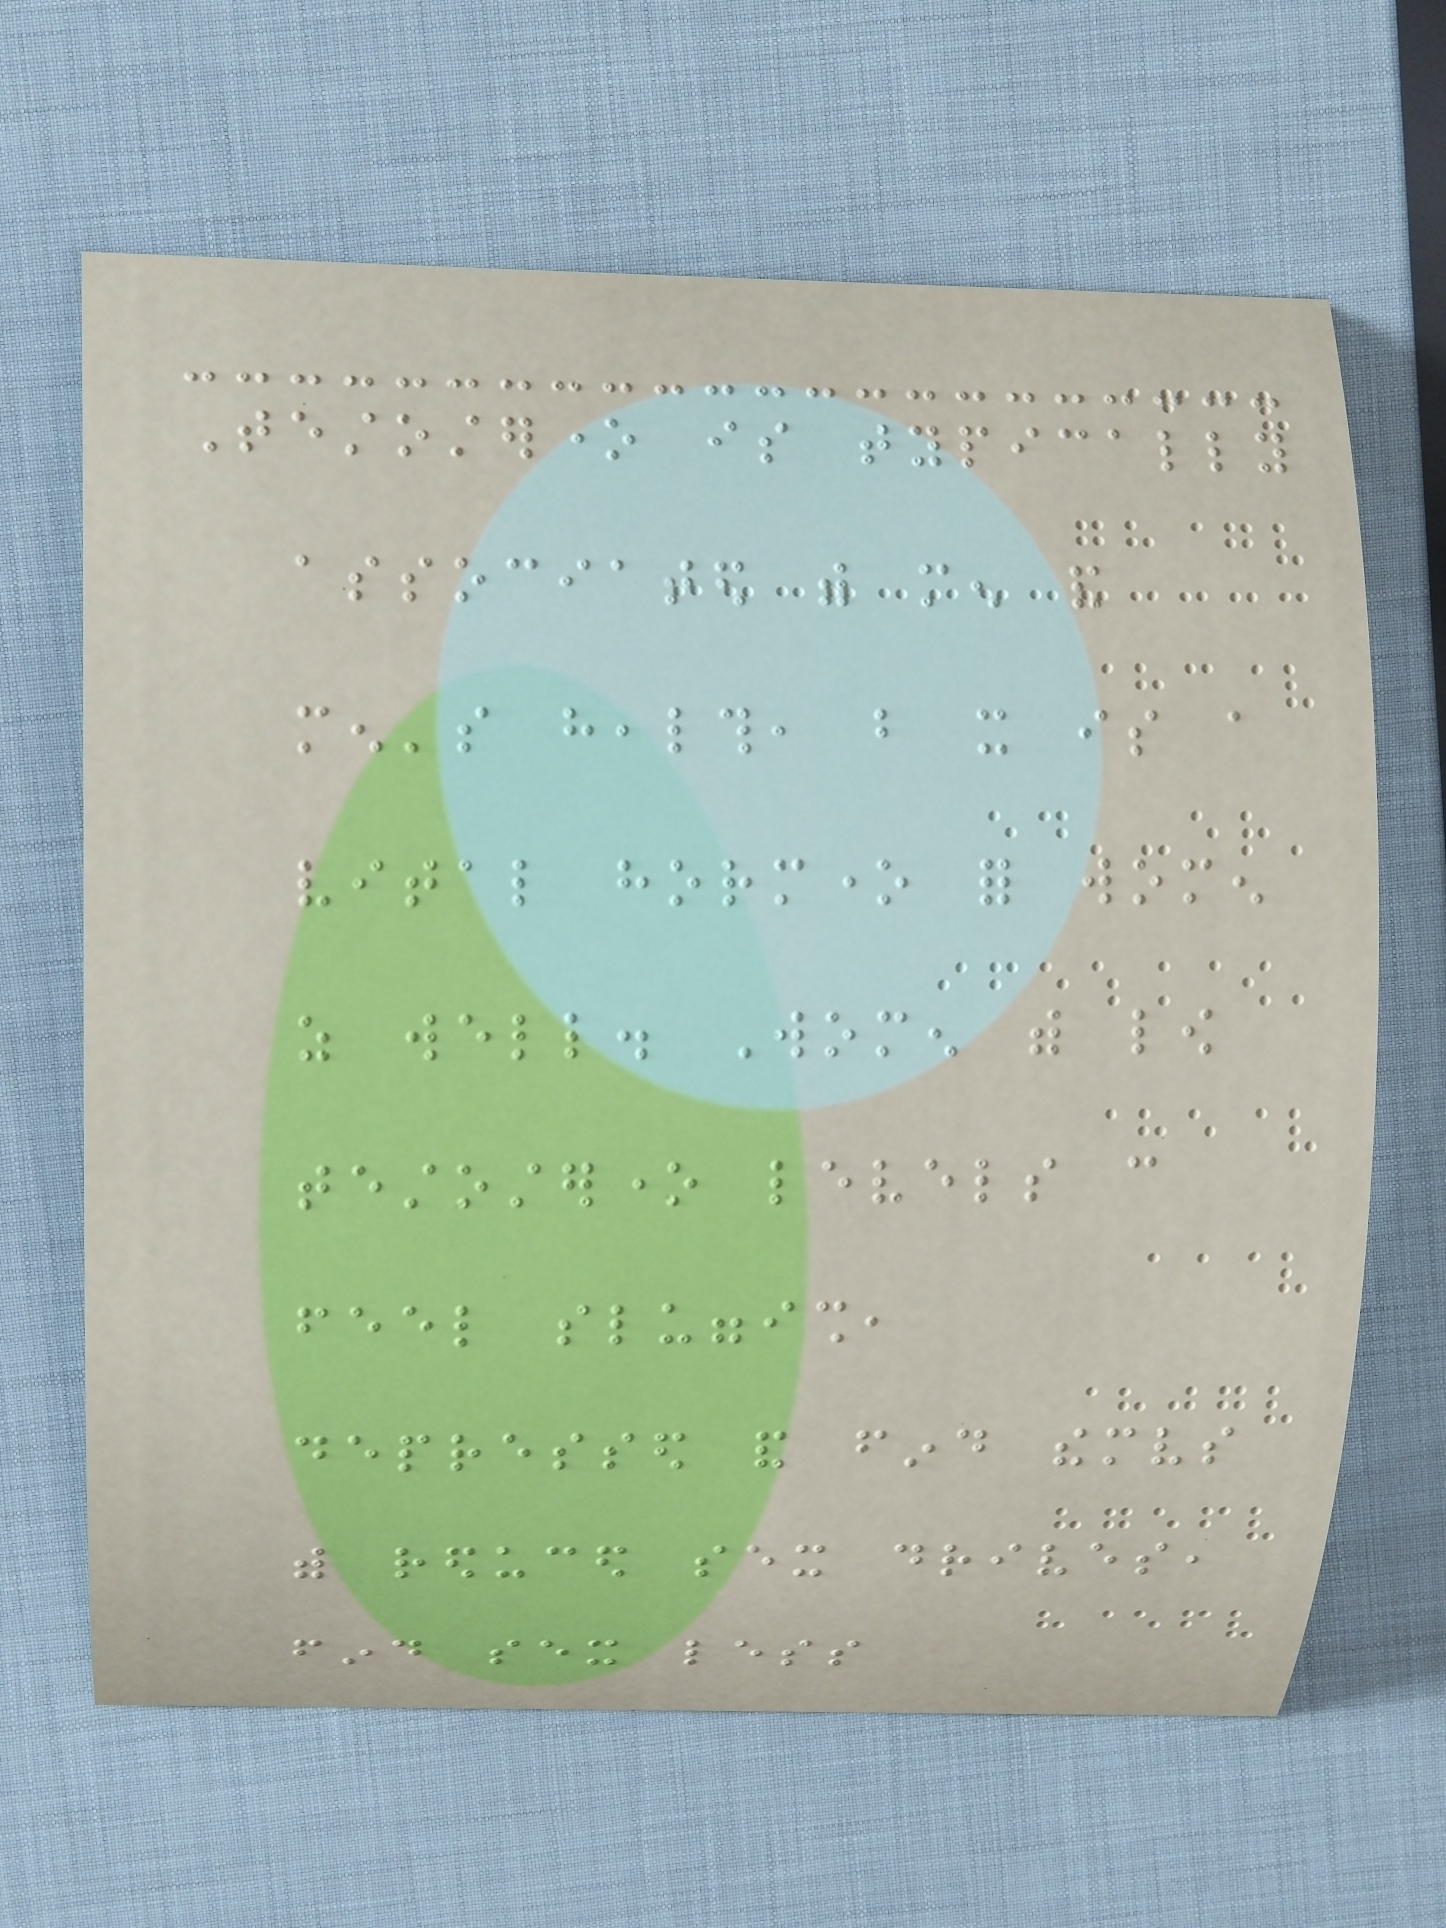Testosterone is typically
associated with men and
men's health, but it is a
vital hormone for women
as well. Women with low
testosterone levels can
feel sluggish,
depressed and find themselves
with reduced sex drives,
find sex less
